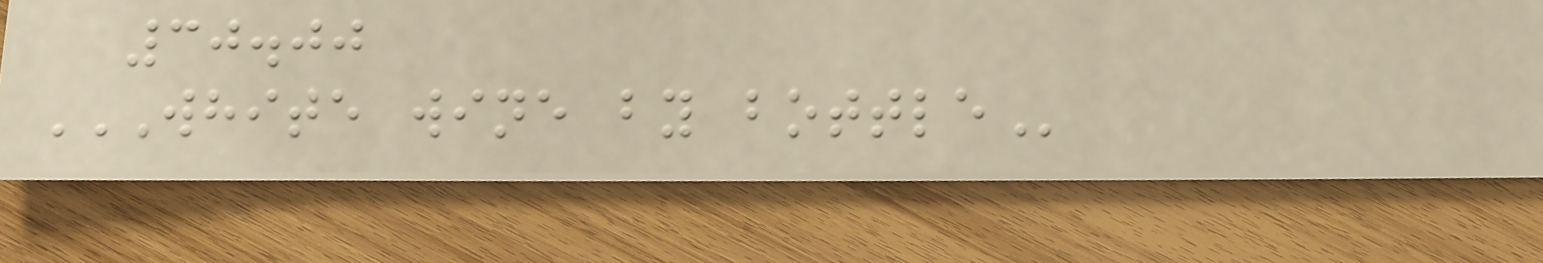30.00
WHITE WINE BY BOTTLE
